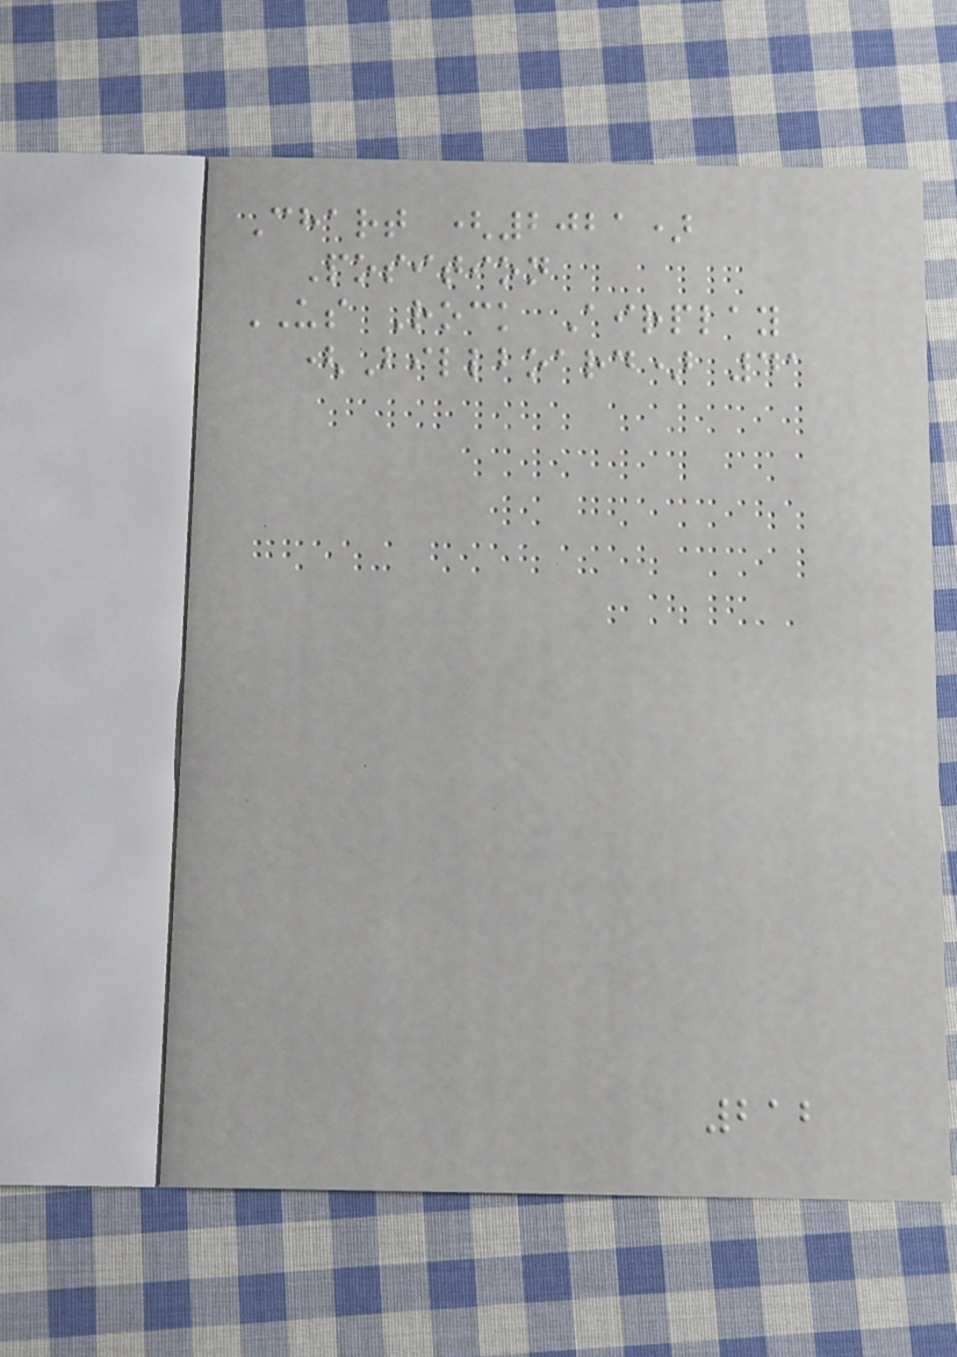Chart (2021)
Position
US Rock Airplay
(Billboard) 41
212
